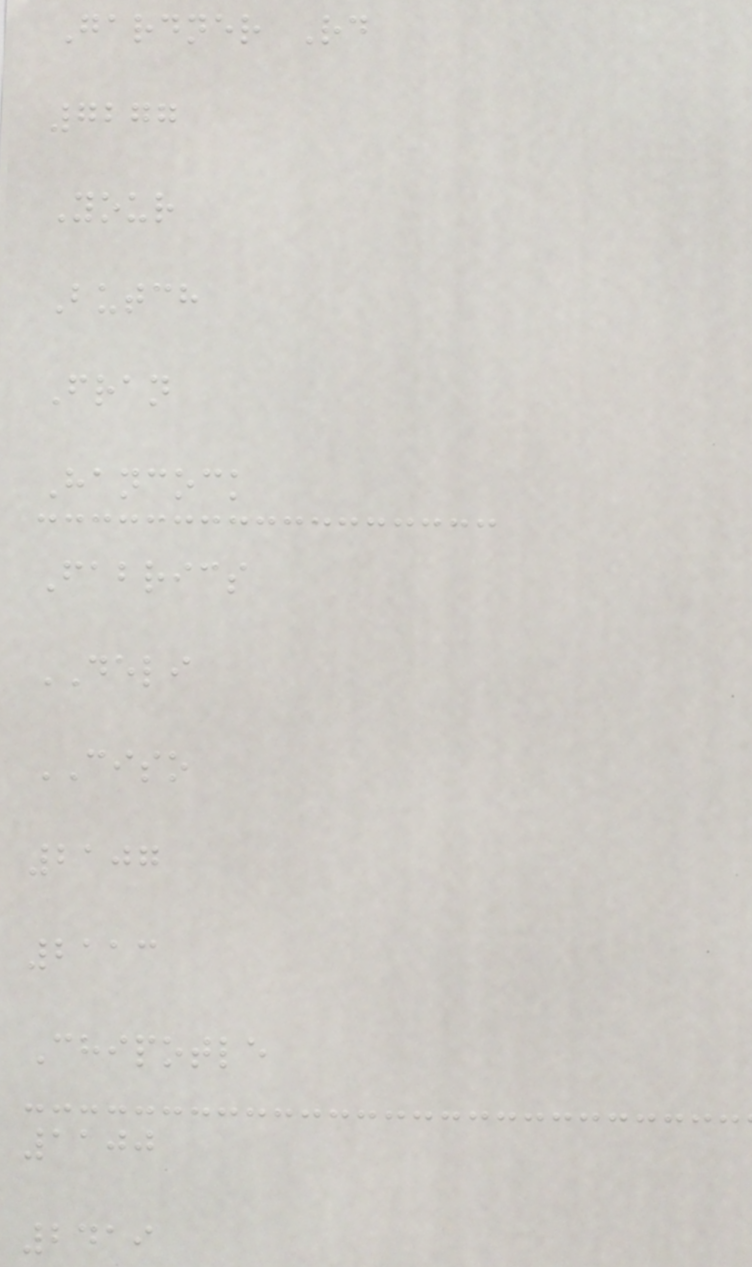Gardner Rd
7277
Your
Butch
Fran
Hancock
Fabrics
DELI
CISO
2107
2113
Chipotle
1100
2419
